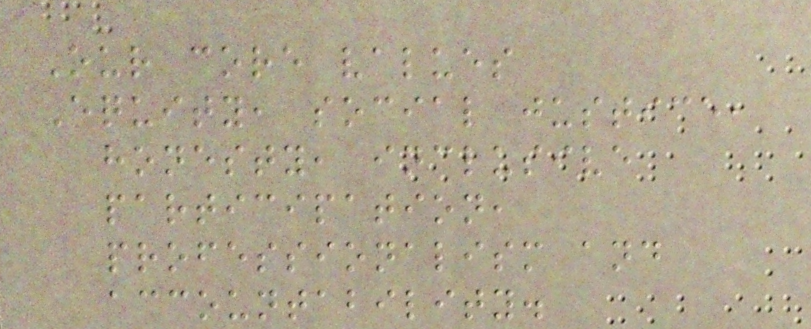Our core values
Equity, social justice,
honesty, inclusive
participation,
professionalism and
accountability.
